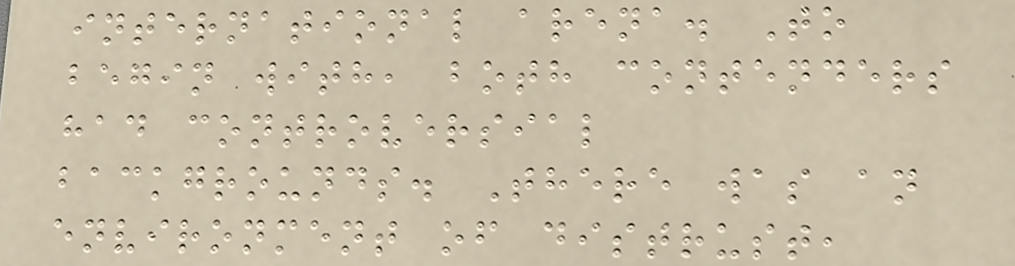international arena. To
begin with, both contenders
had controversial
backgrounds. There was an
environment of distrust,
